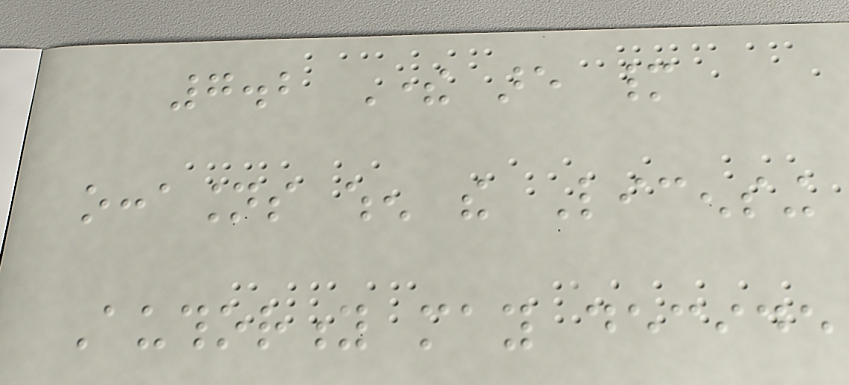7.2 There are many
occasions when the Licensing
Authority may decide
